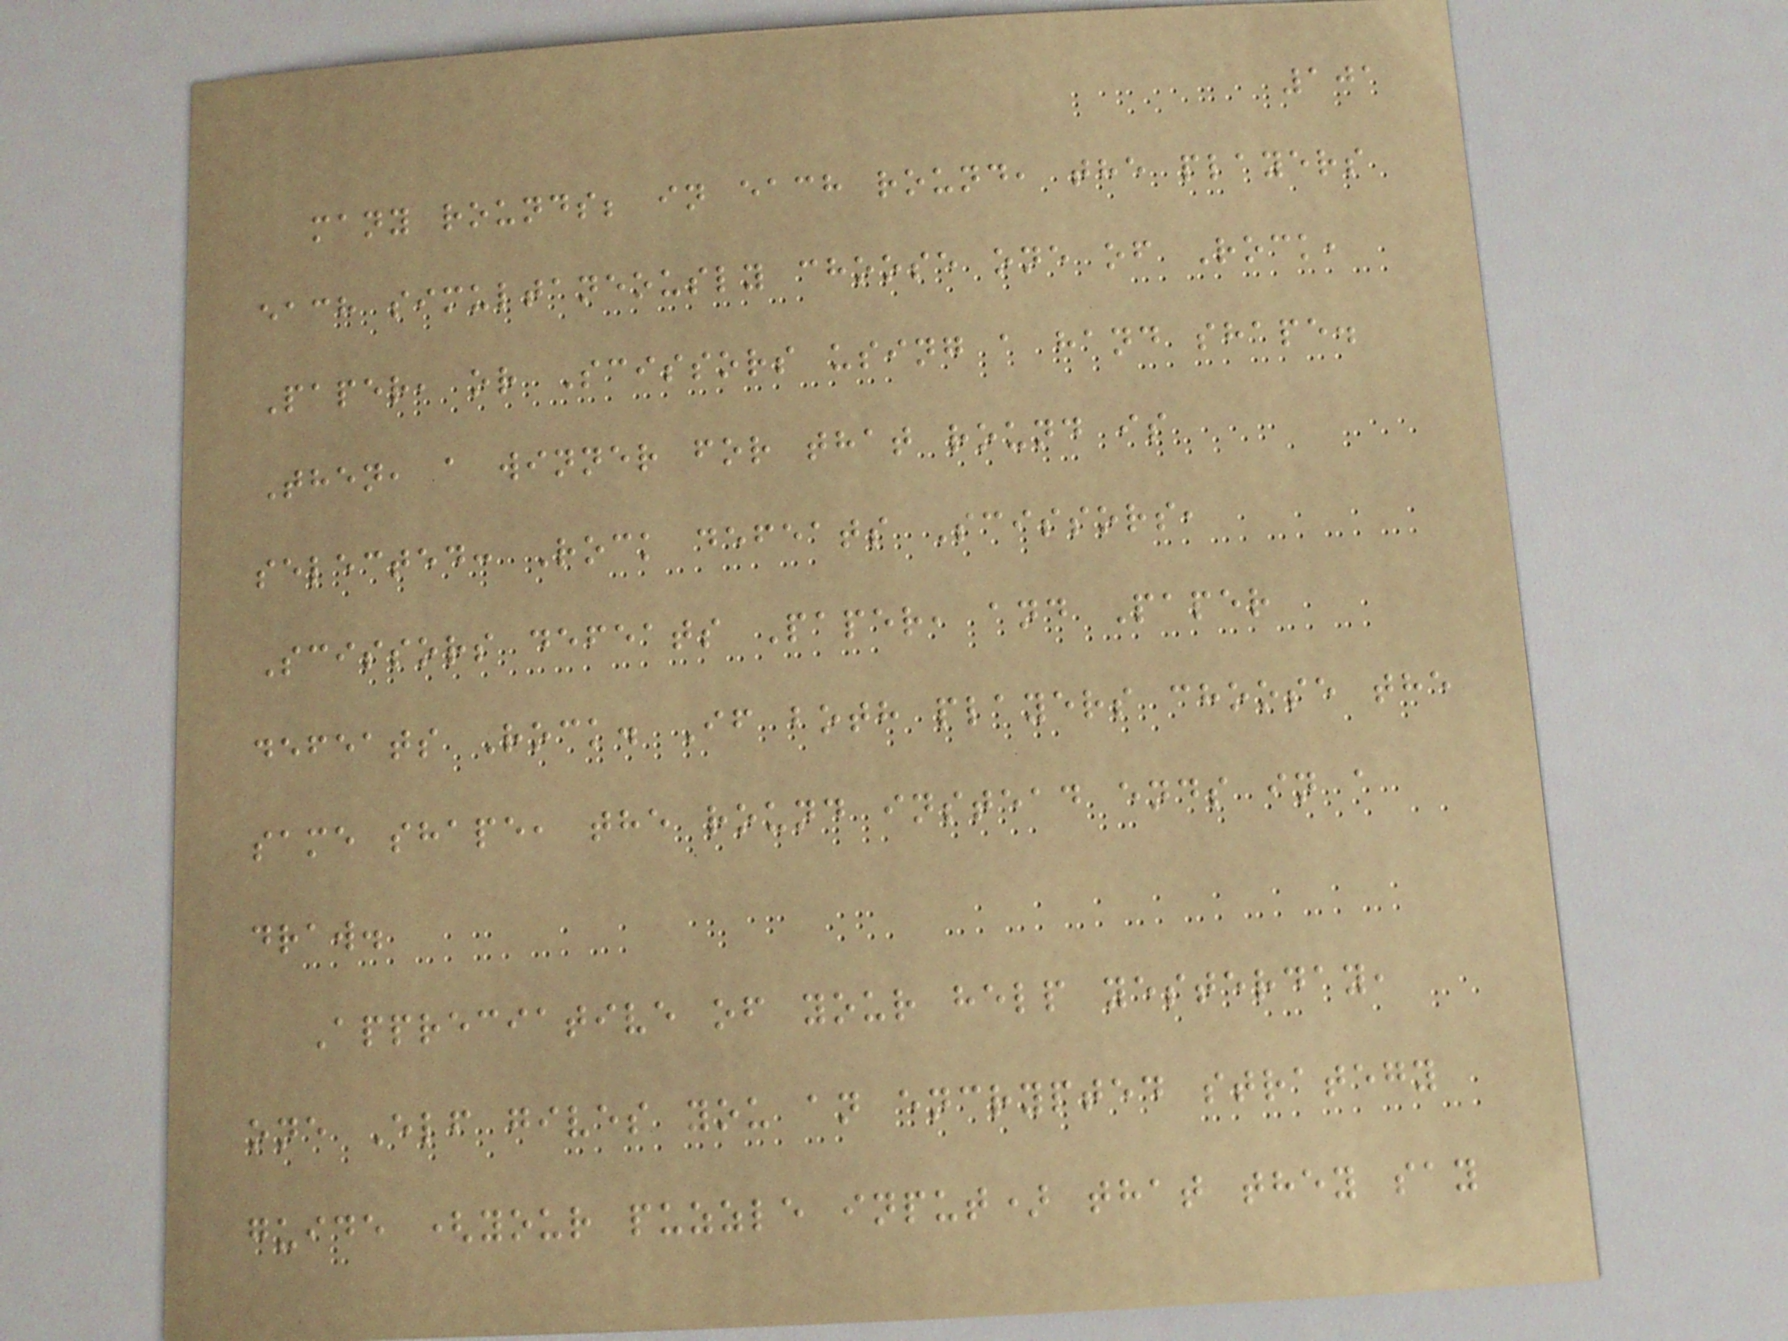101
many rounds; in each round, the players
each simultaneously choose one of Rock,
Paper, or Scissors using a hand shape.
Then, a winner for that round is
selected: Rock defeats Scissors,
Scissors defeats Paper, and Paper
defeats Rock. If both players choose the
same shape, the round instead ends in a
draw.
Appreciative of your help yesterday,
one Elf gives you an encrypted strategy
guide (your puzzle input) that they say
